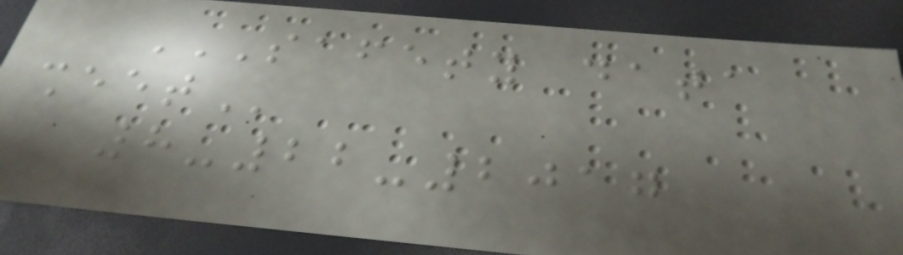SAFETY DATA
SHEET
8-22-2017
